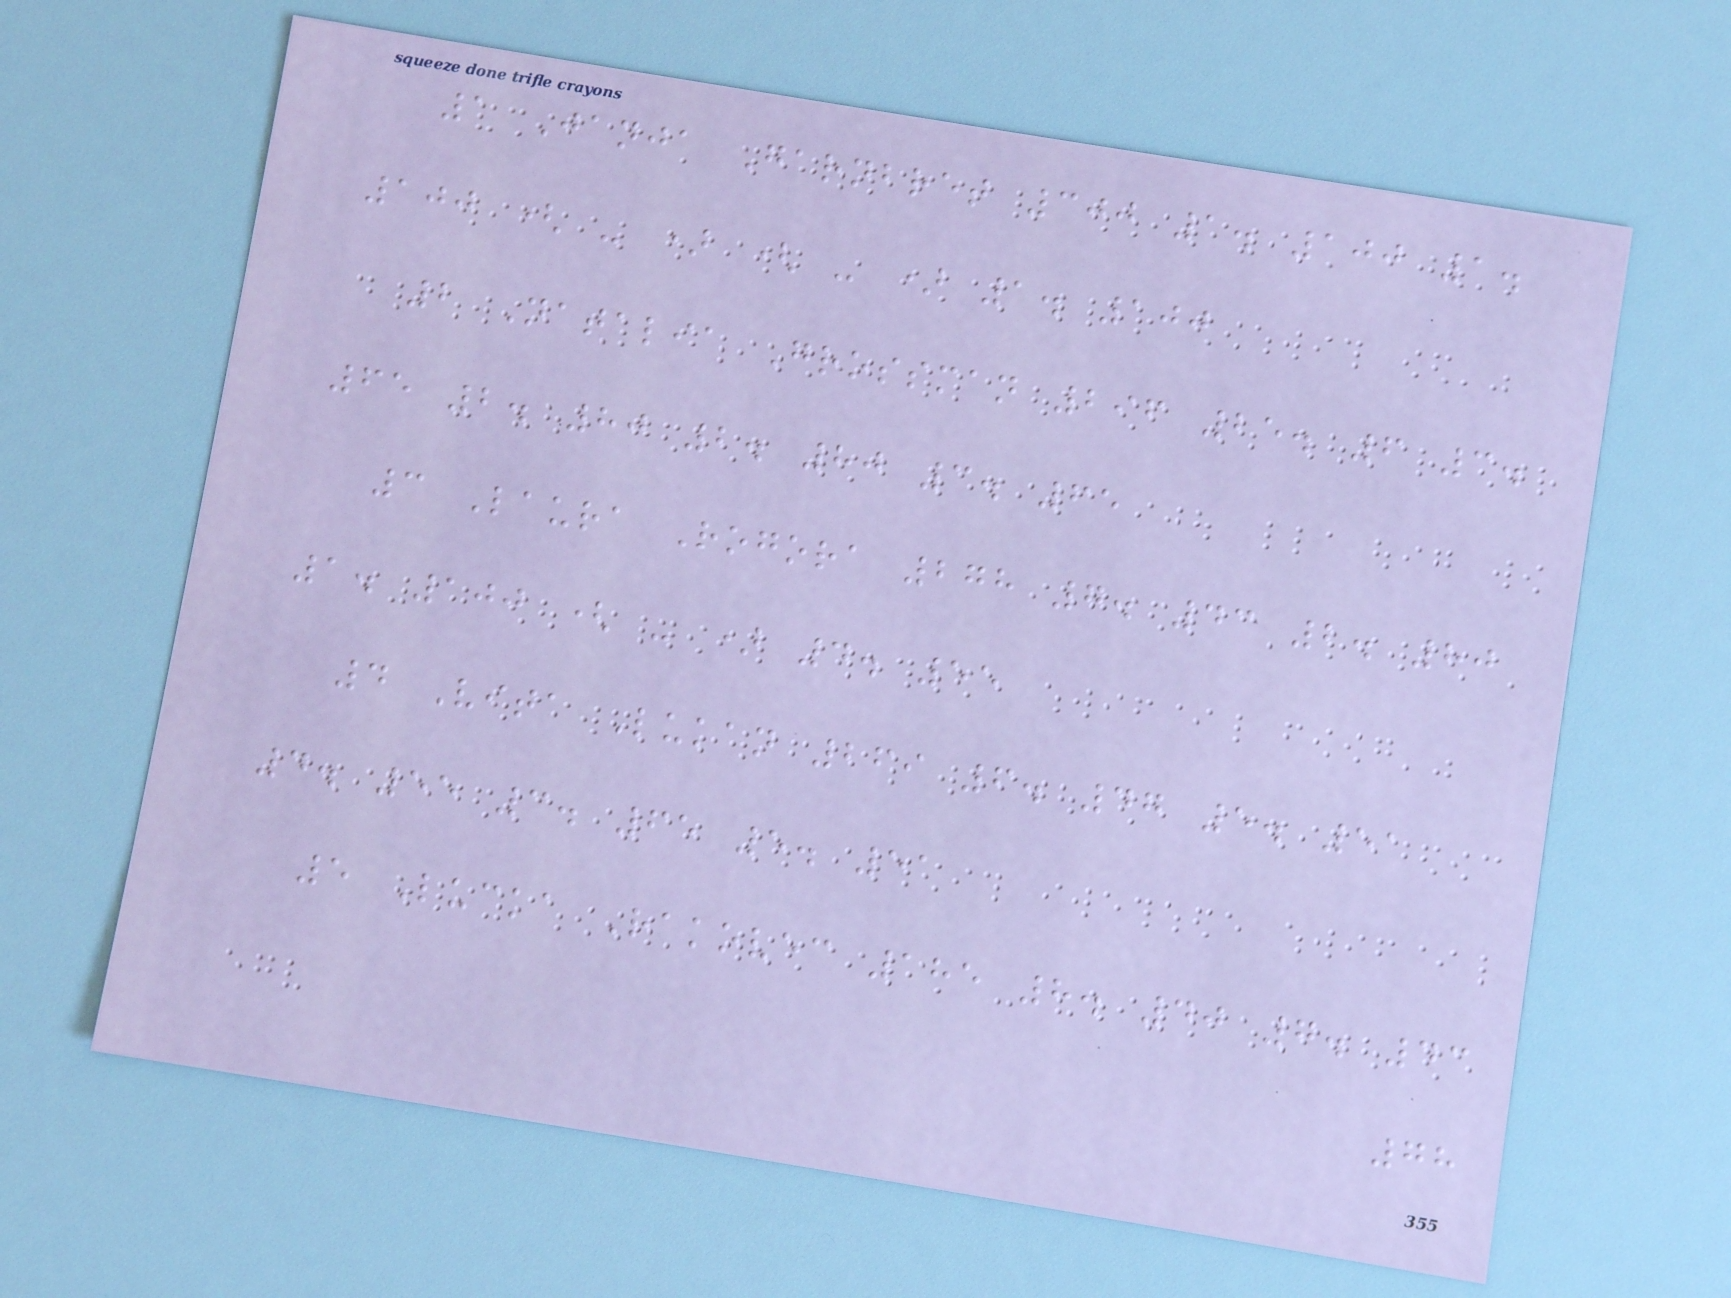1 Janja Garnbret 300 1. 100 1.
100 ( - ) ( - ) 1. 100
2 Natalia Grossman 296 25. 6 3.
65 2. 80 2. 80 3. 65
3 Laura Rogora 278 7. 43 2. 80
1. 100 ( - ) 4. 55
4 Vita Lukan 269 6. 47 5. 51
4. 55 3. 65 5. 51
5 Lucka Rakovec 185 8. 40 7. 43
78
